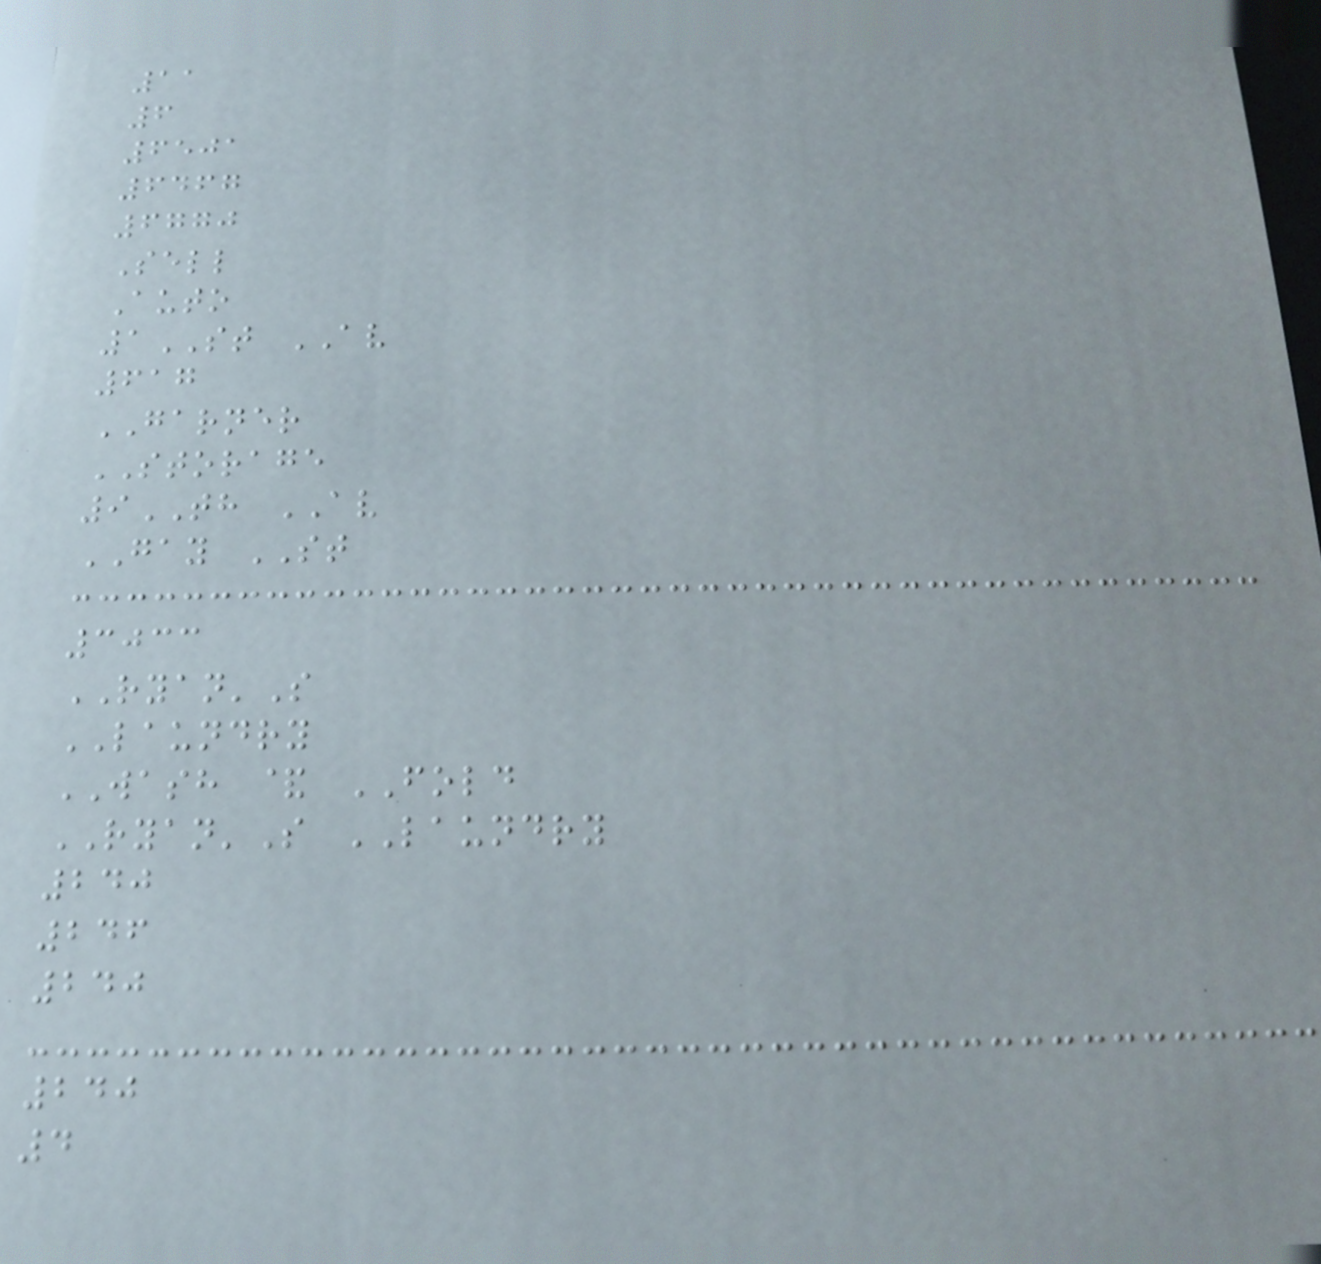11
6
6501
6467
6770
Sell
Auto
1ST AV
617
GARNER
STORAGE
9TH AV
GAY ST
3033
RYAN'S
LAUNDRY
WASH & FOLD
RYAN'S LAUNDRY
240
246
240
240
4
